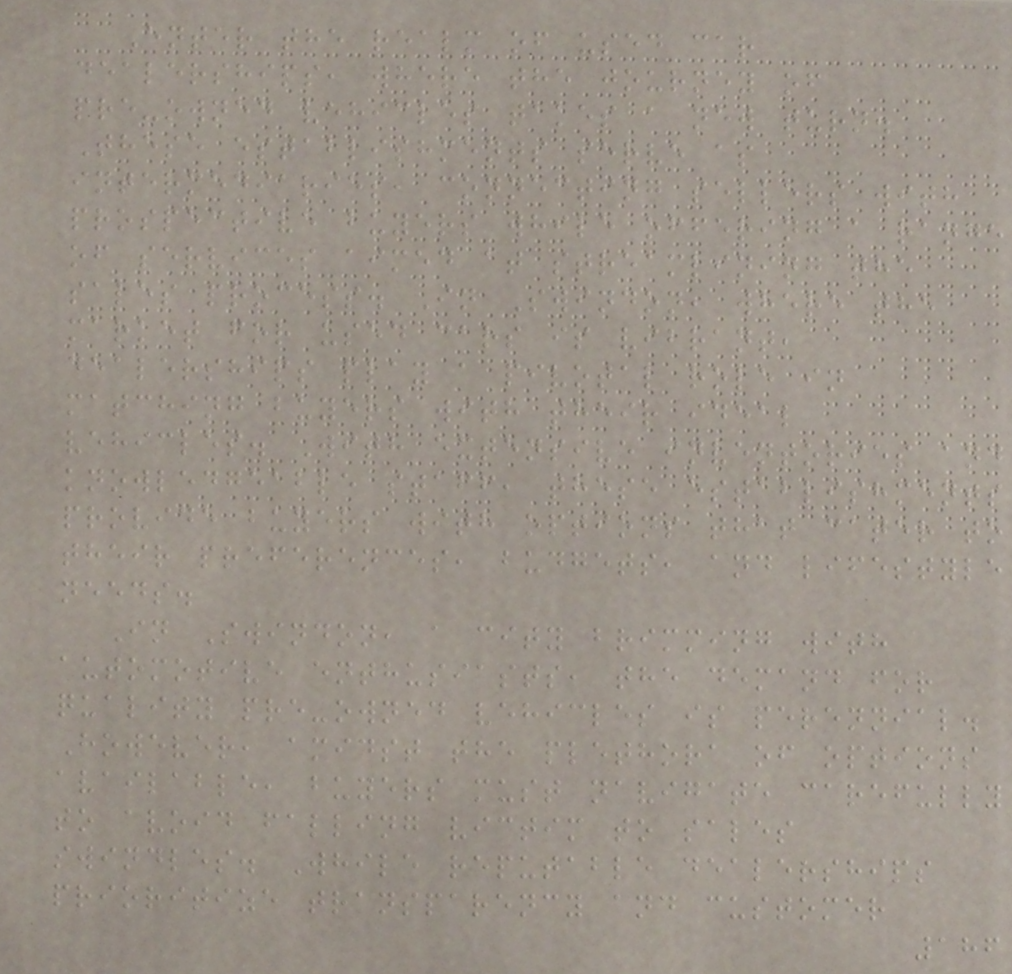Enter the realm of used car
dealerships, where the journey of
pre-owned vehicles takes a new turn.
These establishments serve as
intermediaries, connecting sellers with
prospective buyers while offering a range
of services aimed at streamlining the
sales process. In Swindon, where the
market for used cars is vibrant,
dealerships play a pivotal role in
matching buyers with their ideal
vehicles. With extensive inventories and
knowledgeable staff, these establishments
provide buyers with options that cater to
their preferences, budgets, and lifestyle
needs.
In Swindon, a city brimming with
automotive enthusiasts, the demand for
quality pre-owned vehicles is perennial.
However, amidst the plethora of options
available, buyers must navigate carefully
to avoid falling victim to sales
swindles. While reputable dealerships
prioritize transparency and customer
186
